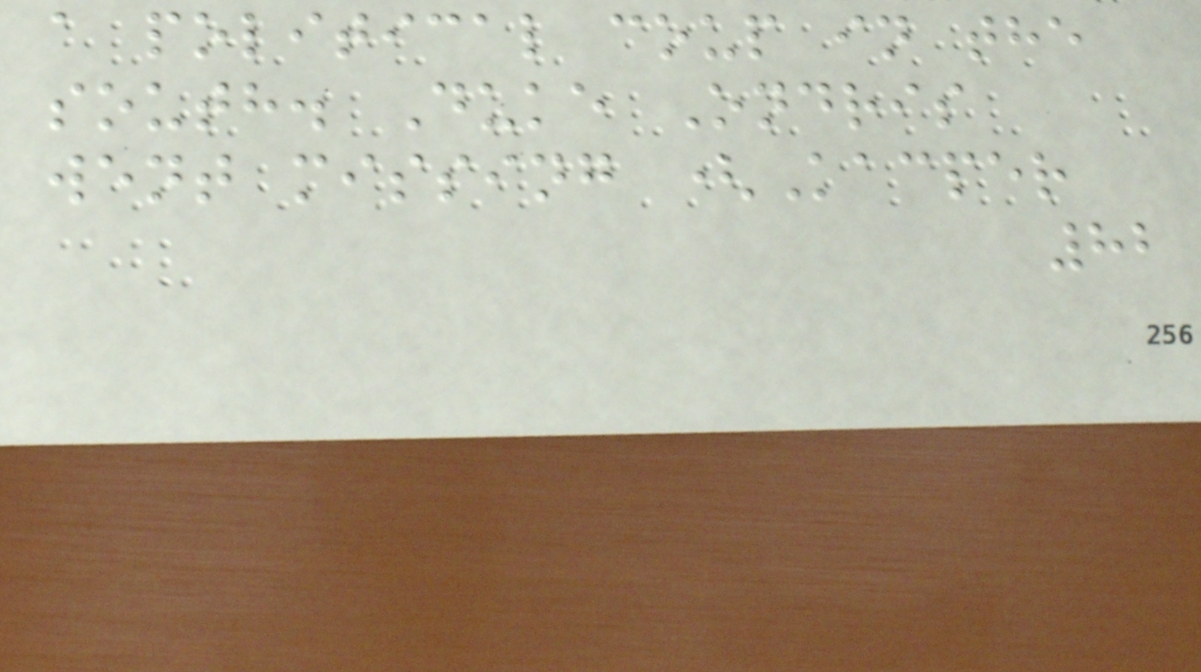a political coup in the
south. Duke Ondris
went missing (Kacper
82
